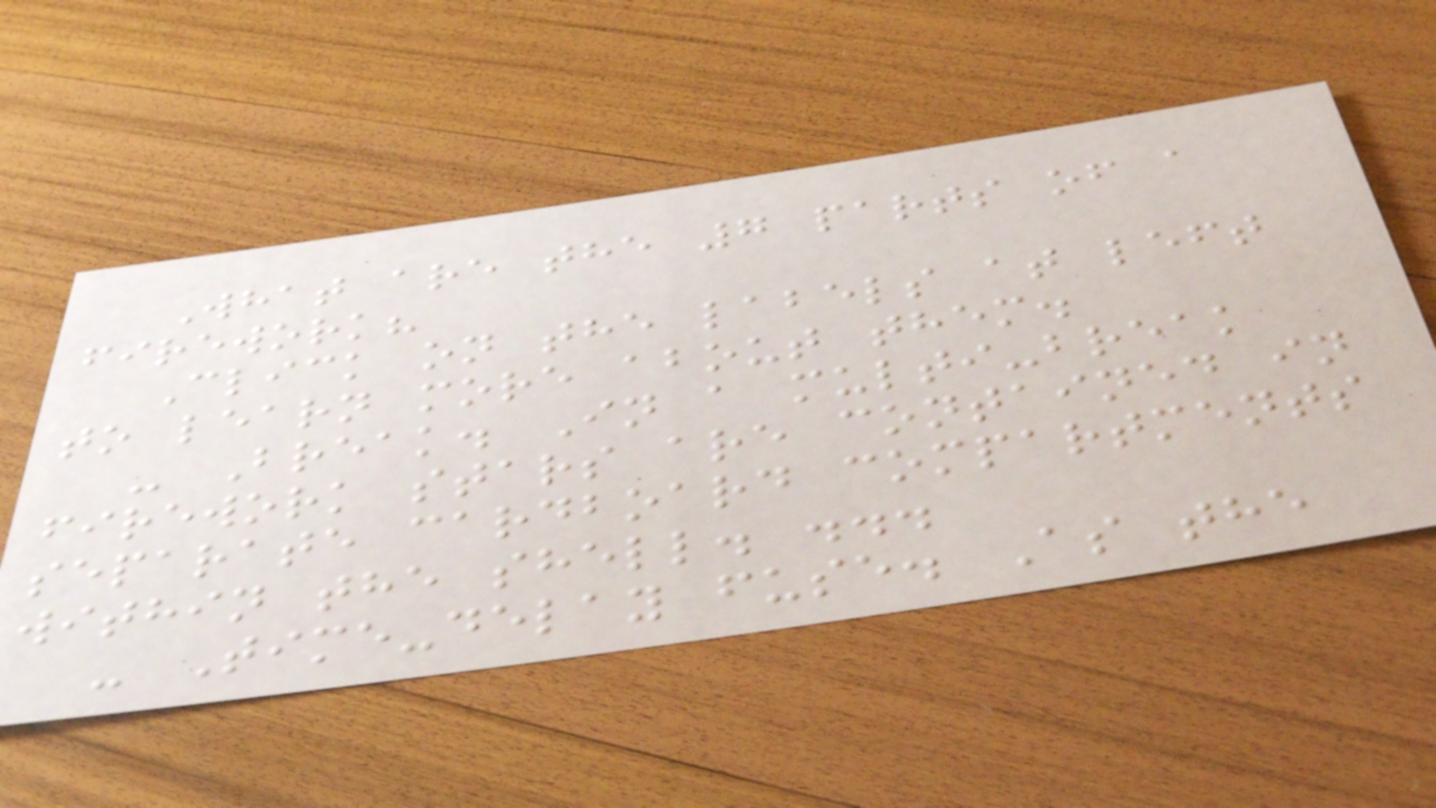What are the 7 parts of a
firework?
Click on the labels at left
to learn more about them.
- Break. In a multi-break
firework stars are contained in
separate cardboard compartments
within the shell. ...
- Time-delay fuse. As the
